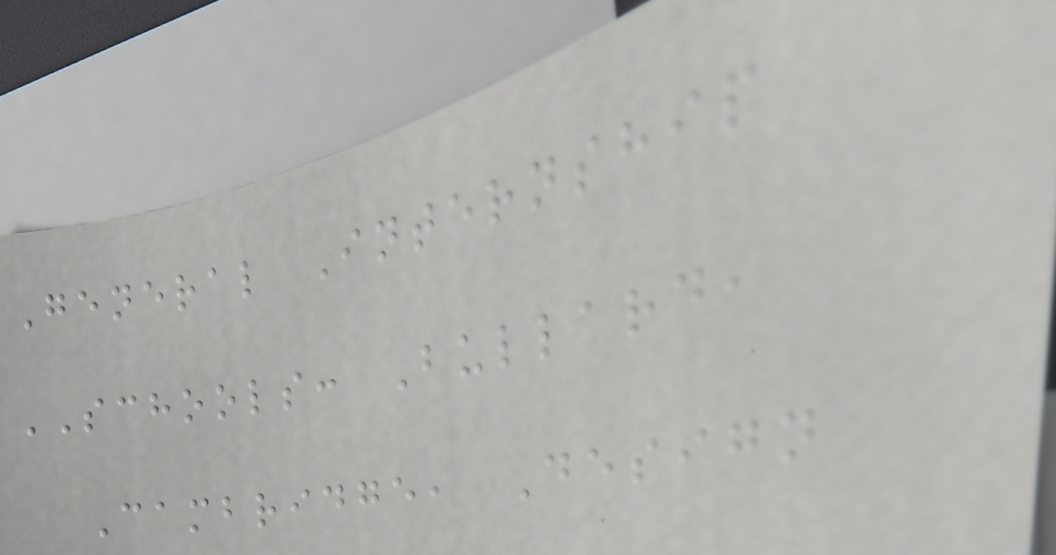General Internship
SCHOOLS: Bullard,
Cambridge, Design
